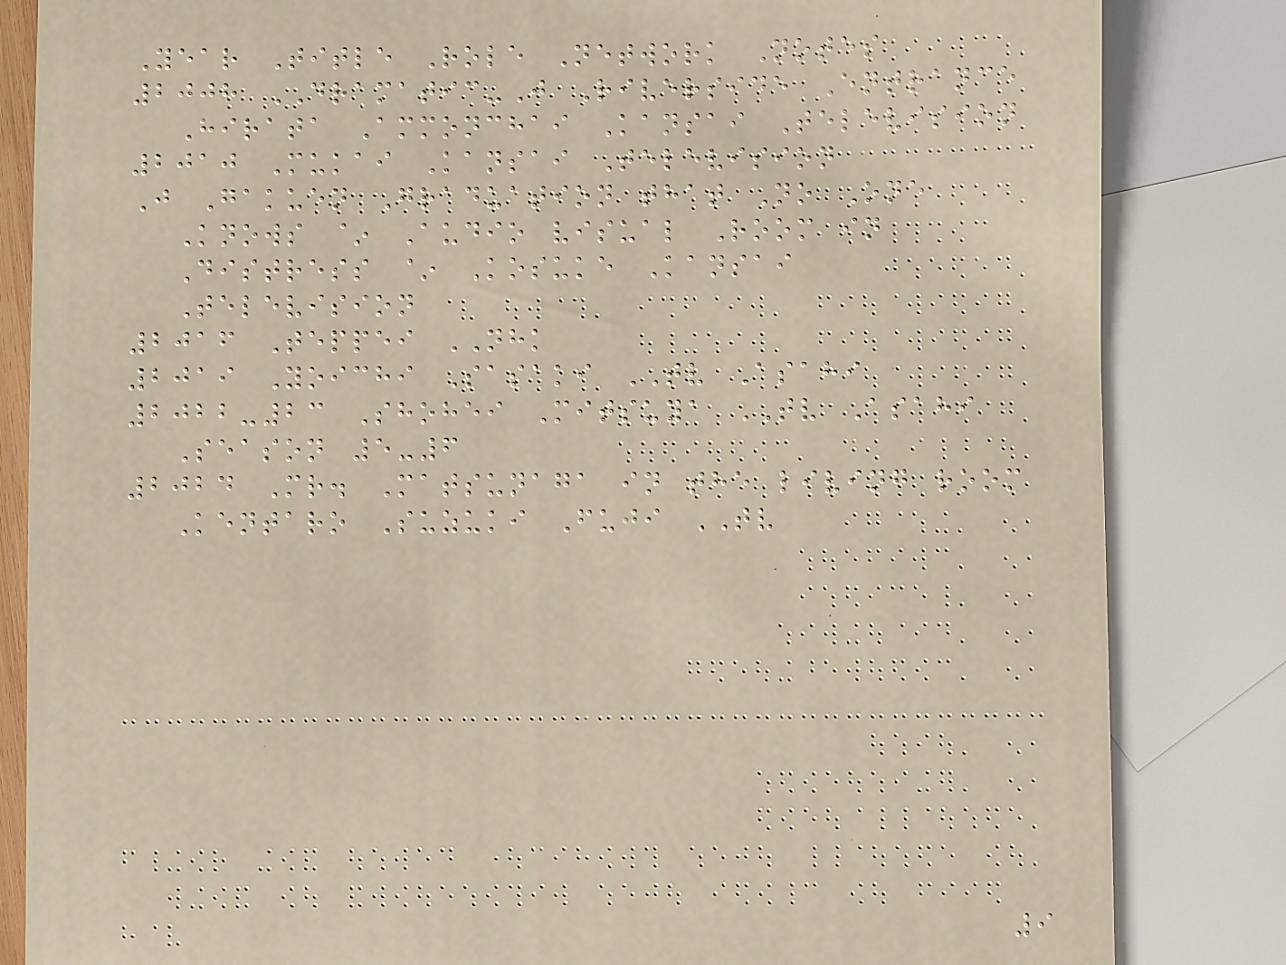Year Title Role Network Notes
2008 DRAMATIC-J Riverside Entrance
Hirata Ammonchai Kansai Television
2010 Mukai Kansai Television
J Gakuen Graduation that No One
Knows ~ Audio visual Room in
Distress ~ Kosuke Kansai
Television
2016 Teppei NHK
2019 Yoichi Sasaki TV Asahi
2022-23 Shohei Mitsuya TV Asahi
Season 5-6
2024 Mr. Matsunaga in the living room
Kentaro Suzuki Fuji TV
9
